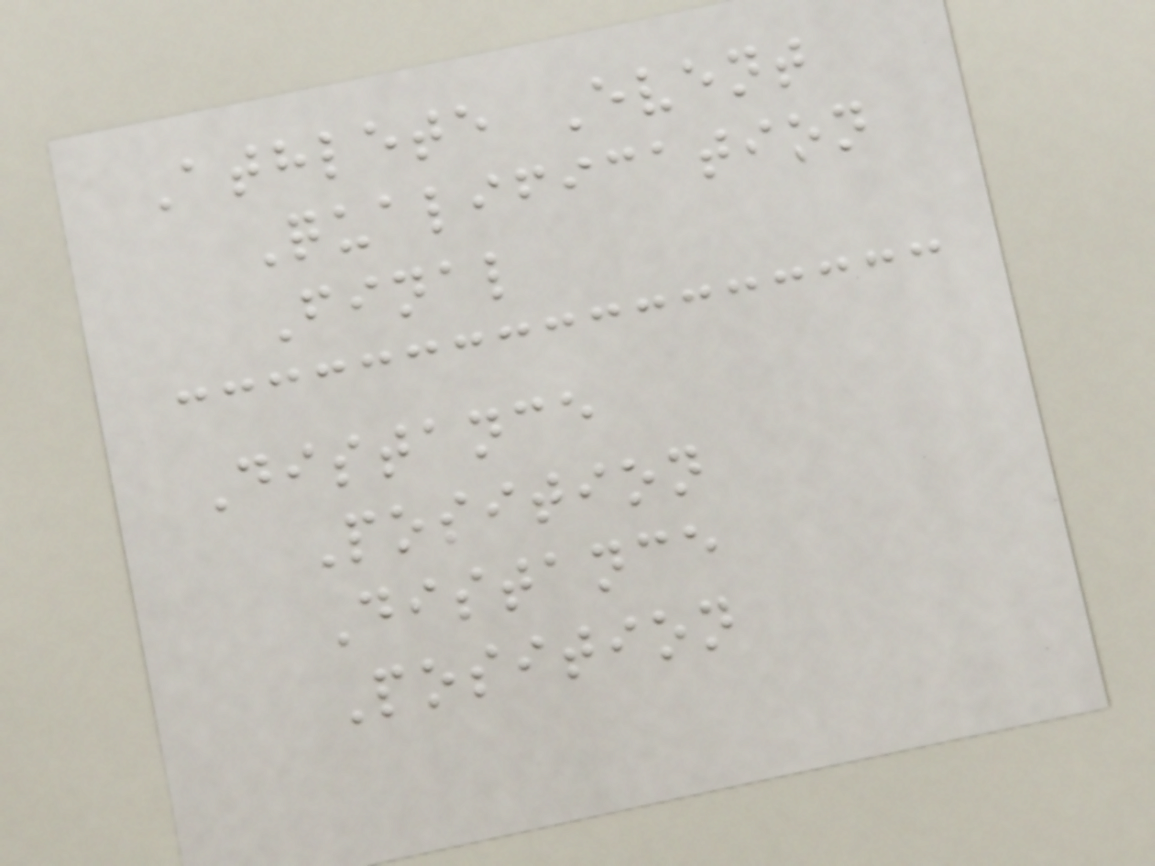Athlete Event
Qualification
Final
Distance
Position
Distance
Position
